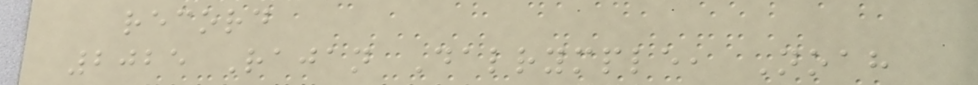record
2025 Rajan Dalrymple, Noah
